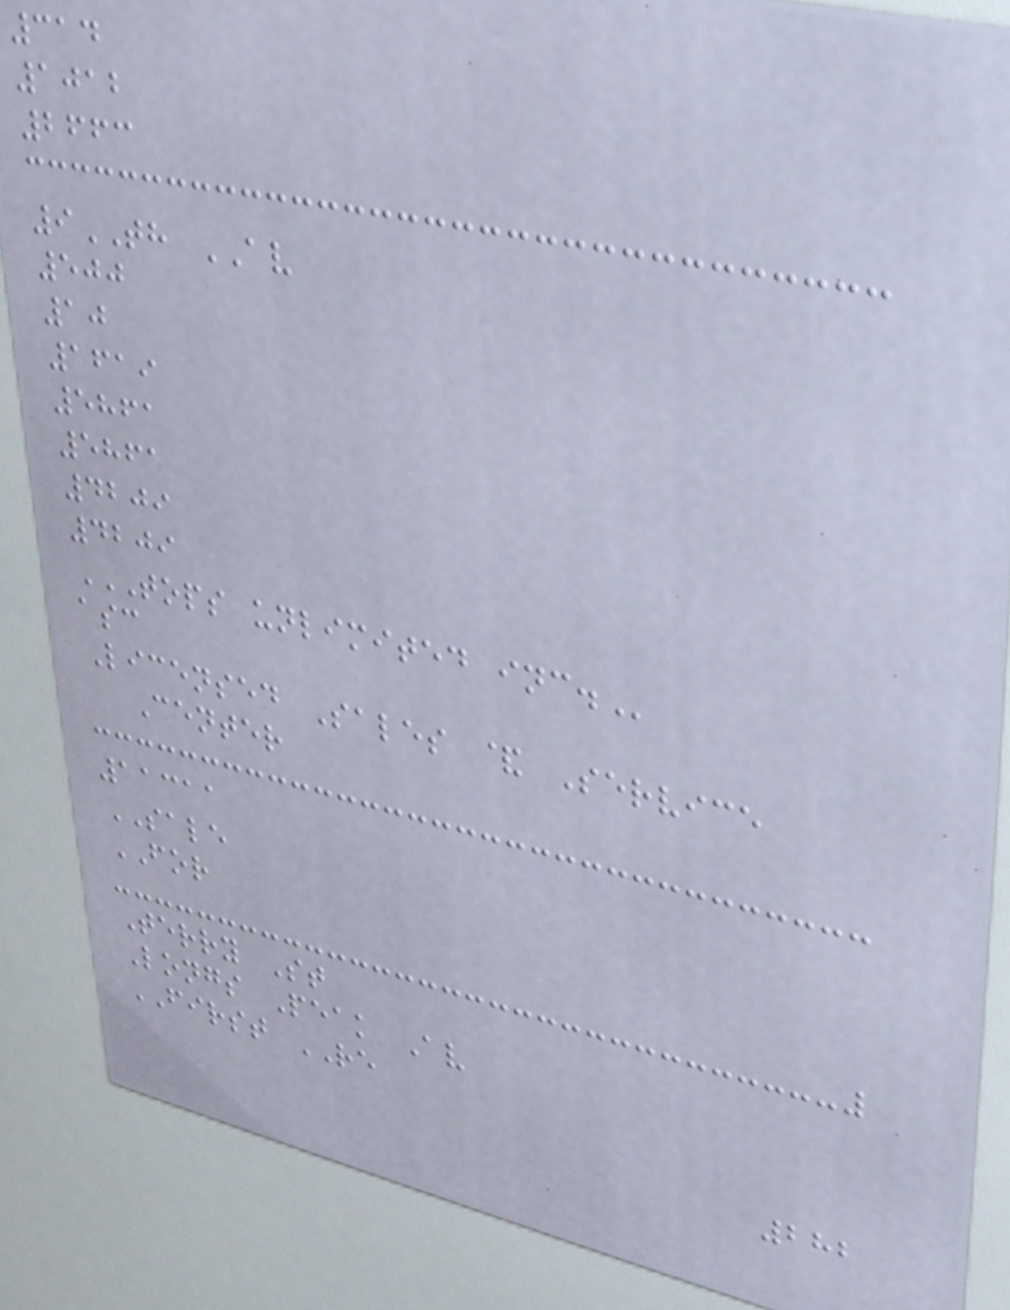314
1012
2663
9TH AV
500
10
1619
5861
5861
4209
4209
TOPS UNLIMITED INC.
asc
Licensed Sales & Service
Center
11311
SALE
FOR
Terry St
Longs Peak Av
FIRST RE
282
